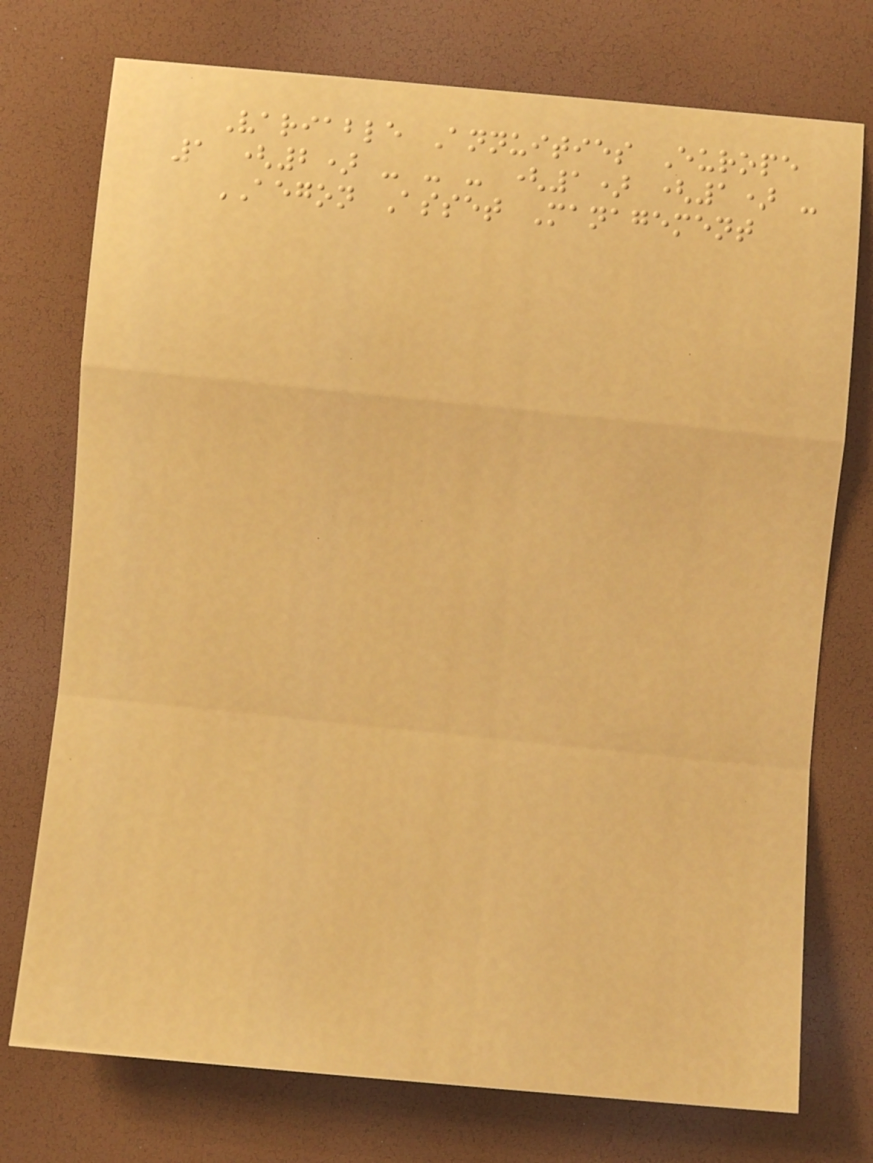Variable Annuities Europe
1 (2) - - - (1) (1) -
AEGON Asset Management
